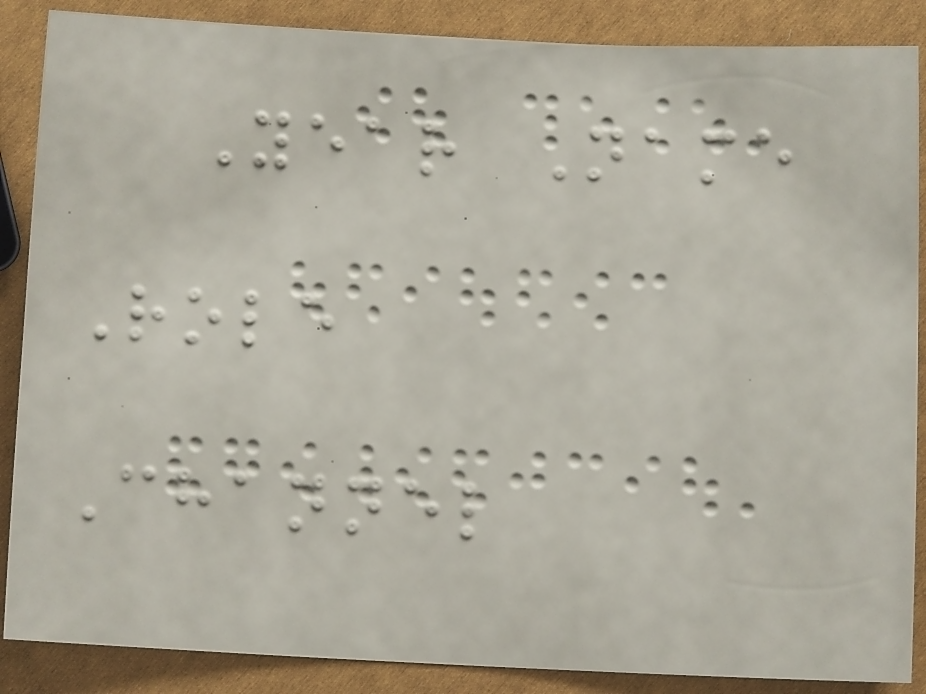Year Name
Role
Channel
